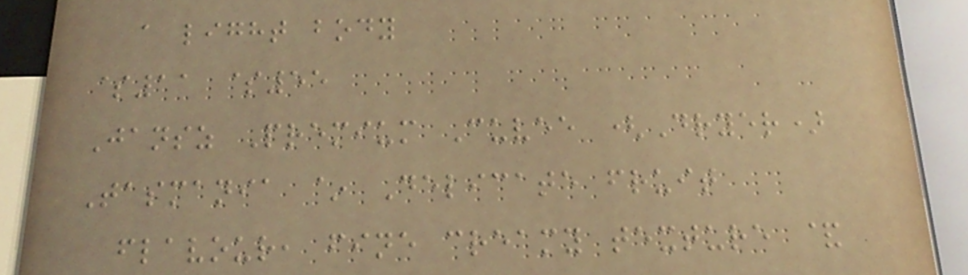a light body
$11 $55
Jansz Premium Cuvee (Dryer)
Tasmania ~ Delicate fruit
flavour, fine creamy texture &
